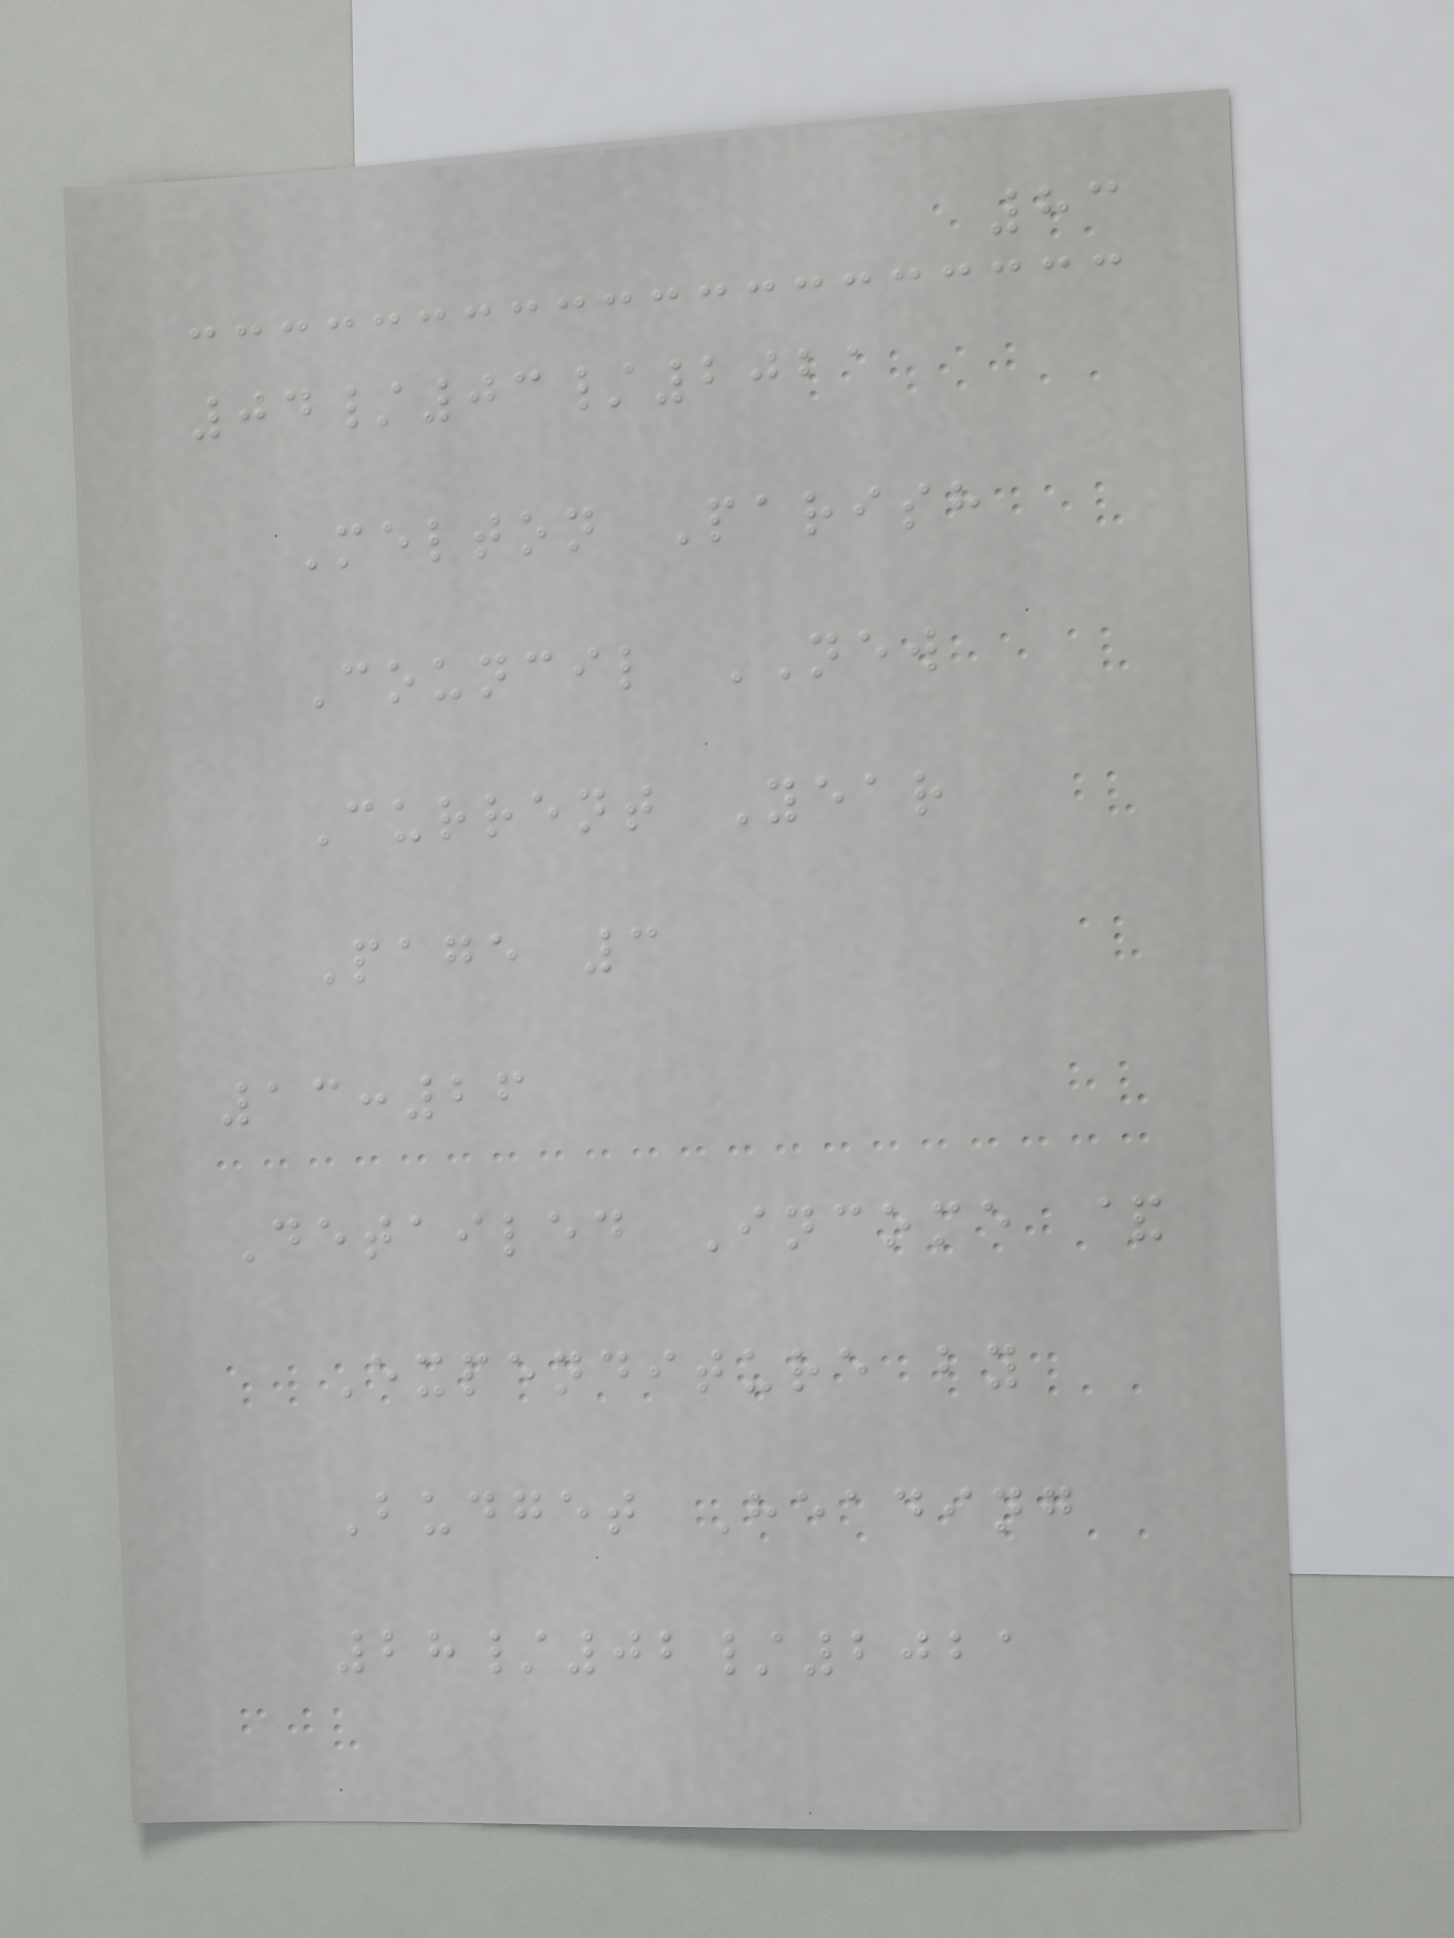83
04/03/2021
Melton Parish
Council NEW
Current Year
Page 3
13:26
Detailed Income &
Expenditure by
Budget Heading
28/02/2021
